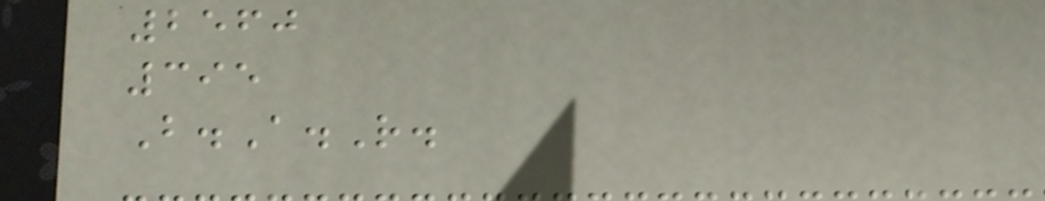2560
395
B.A.R.
